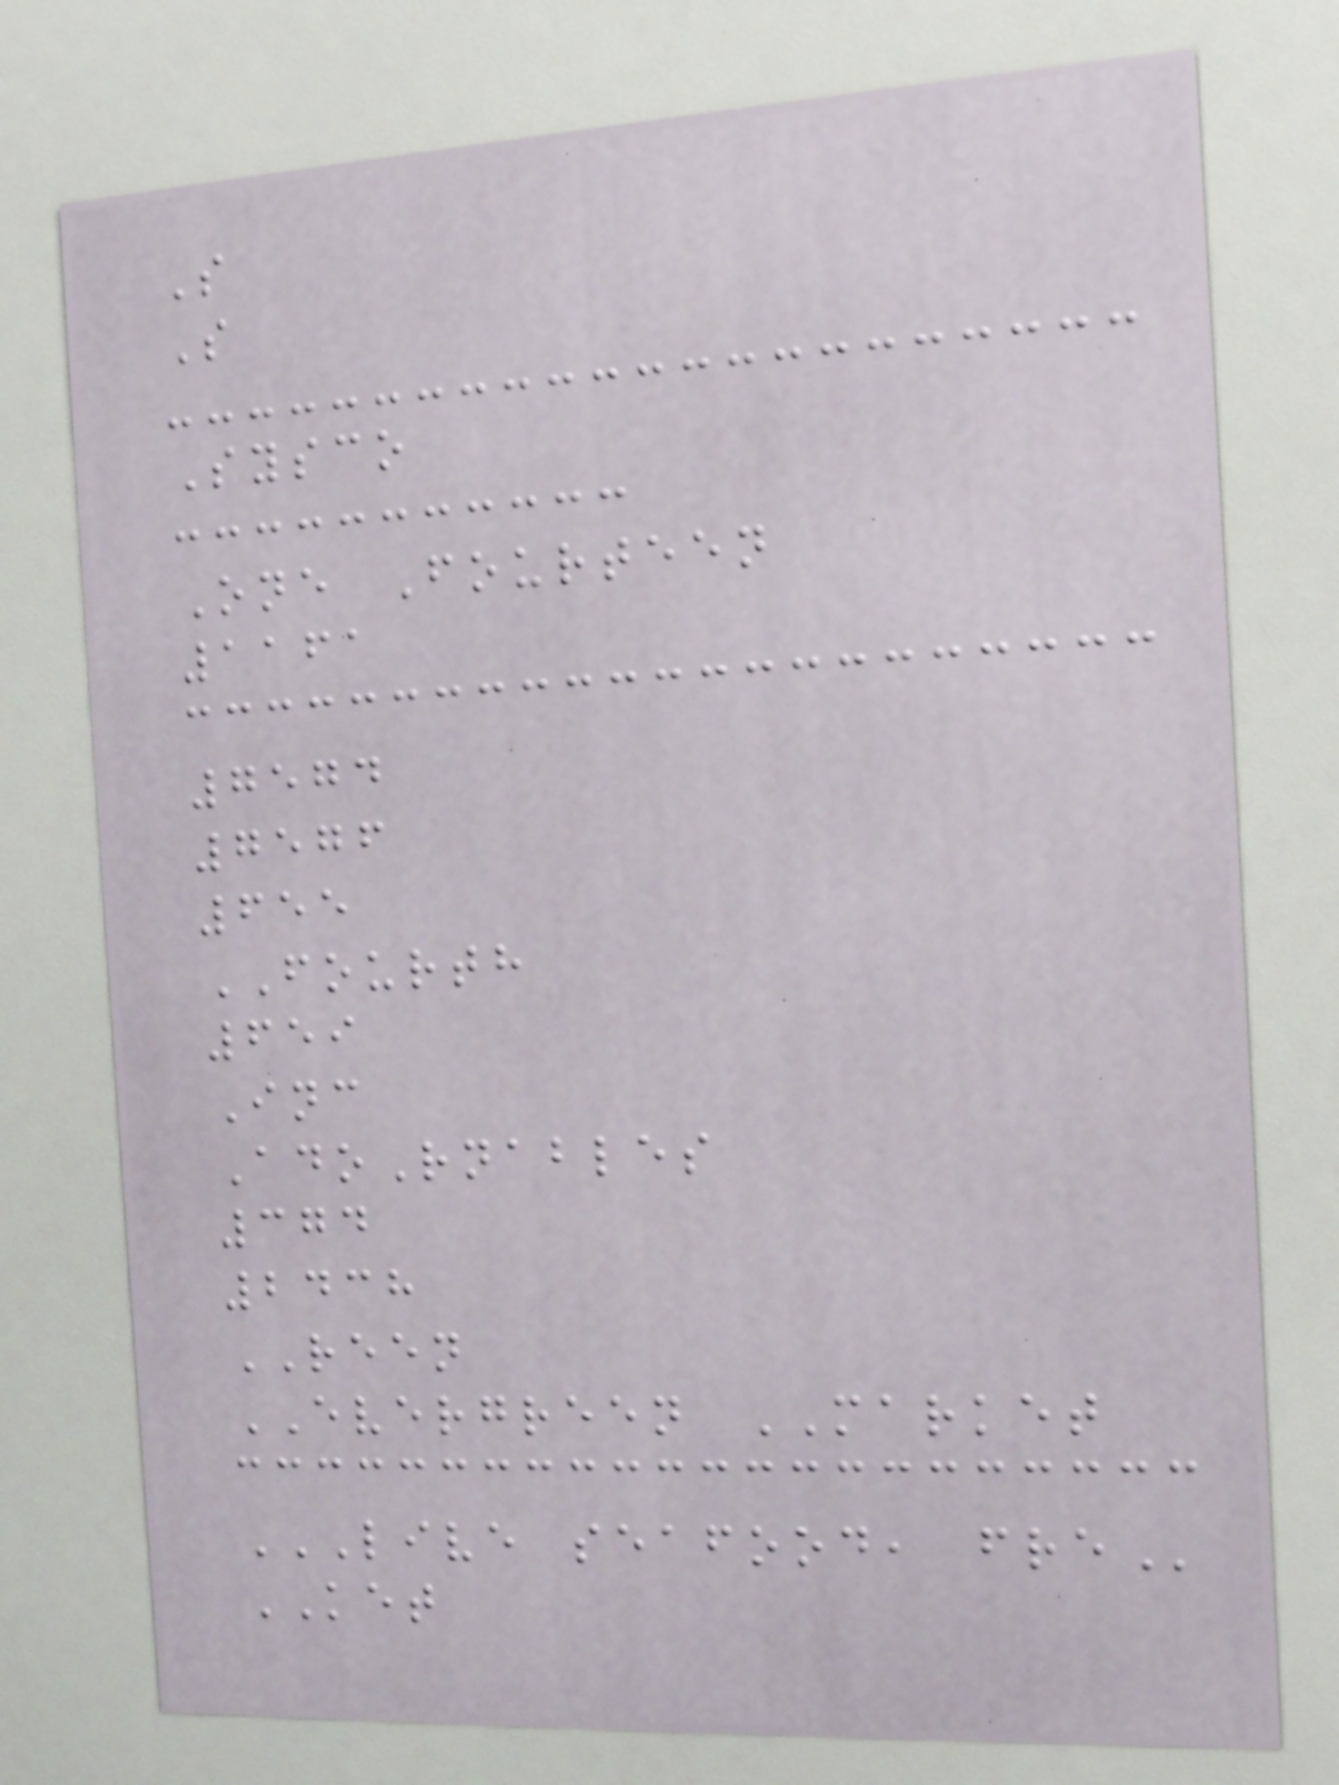S
S
Sysco
One Fourteen
1161
7574
7576
655
FOURTH
659
Inc
AdoRnables
374
2438
REEN
EVERGREEN MARKET
LIVE SEAFOOD, FRE
KET
